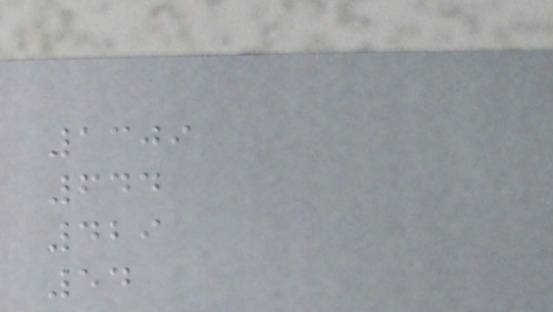1309
644
429
54
